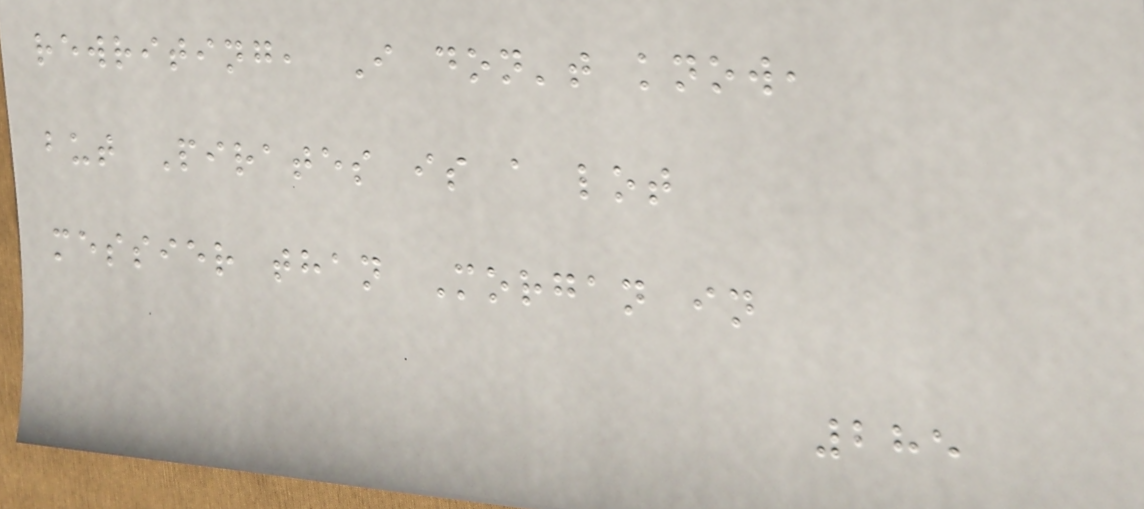rewriting, I don't know,
but Pirates is a lot
messier than Morgan in
285
